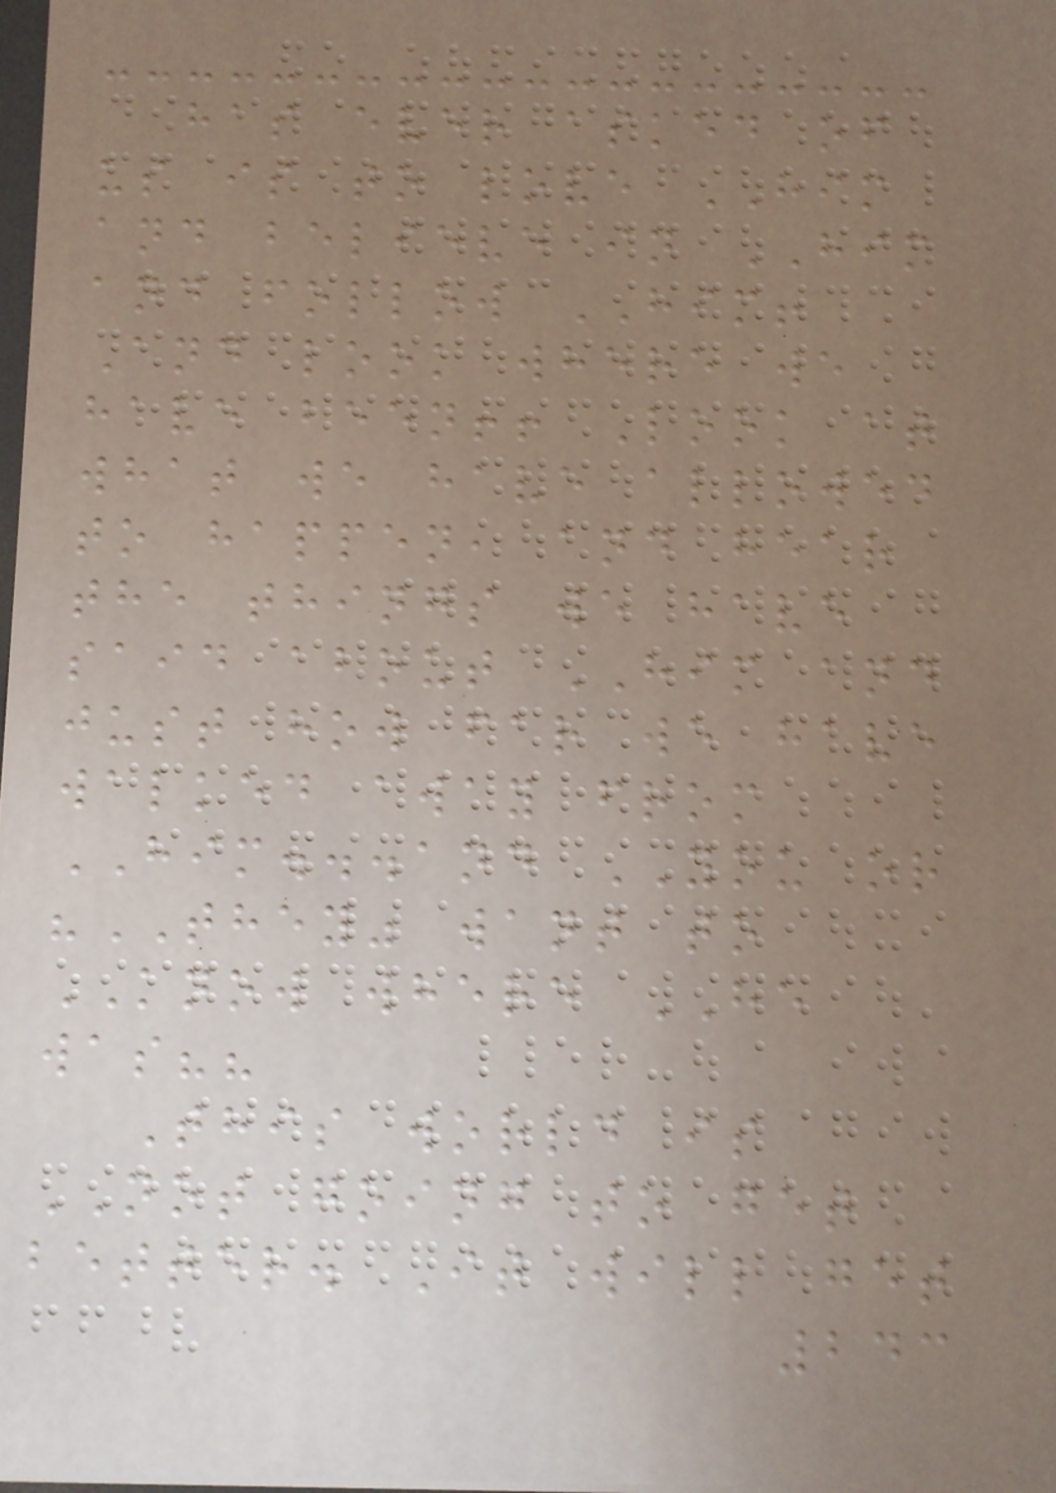has ever asked of
us is to love HIM
and believe in HIM
and follow HIM!
And look where we
have been!! Look at
what we have allowed
to happen, and hear
the things we have
said about HIM and
just how far we have
walked away from
HIM...and YOU or
"THEY" want to
KNOW where HE
was??
This world is
NOT going to get
better. It will get
243
